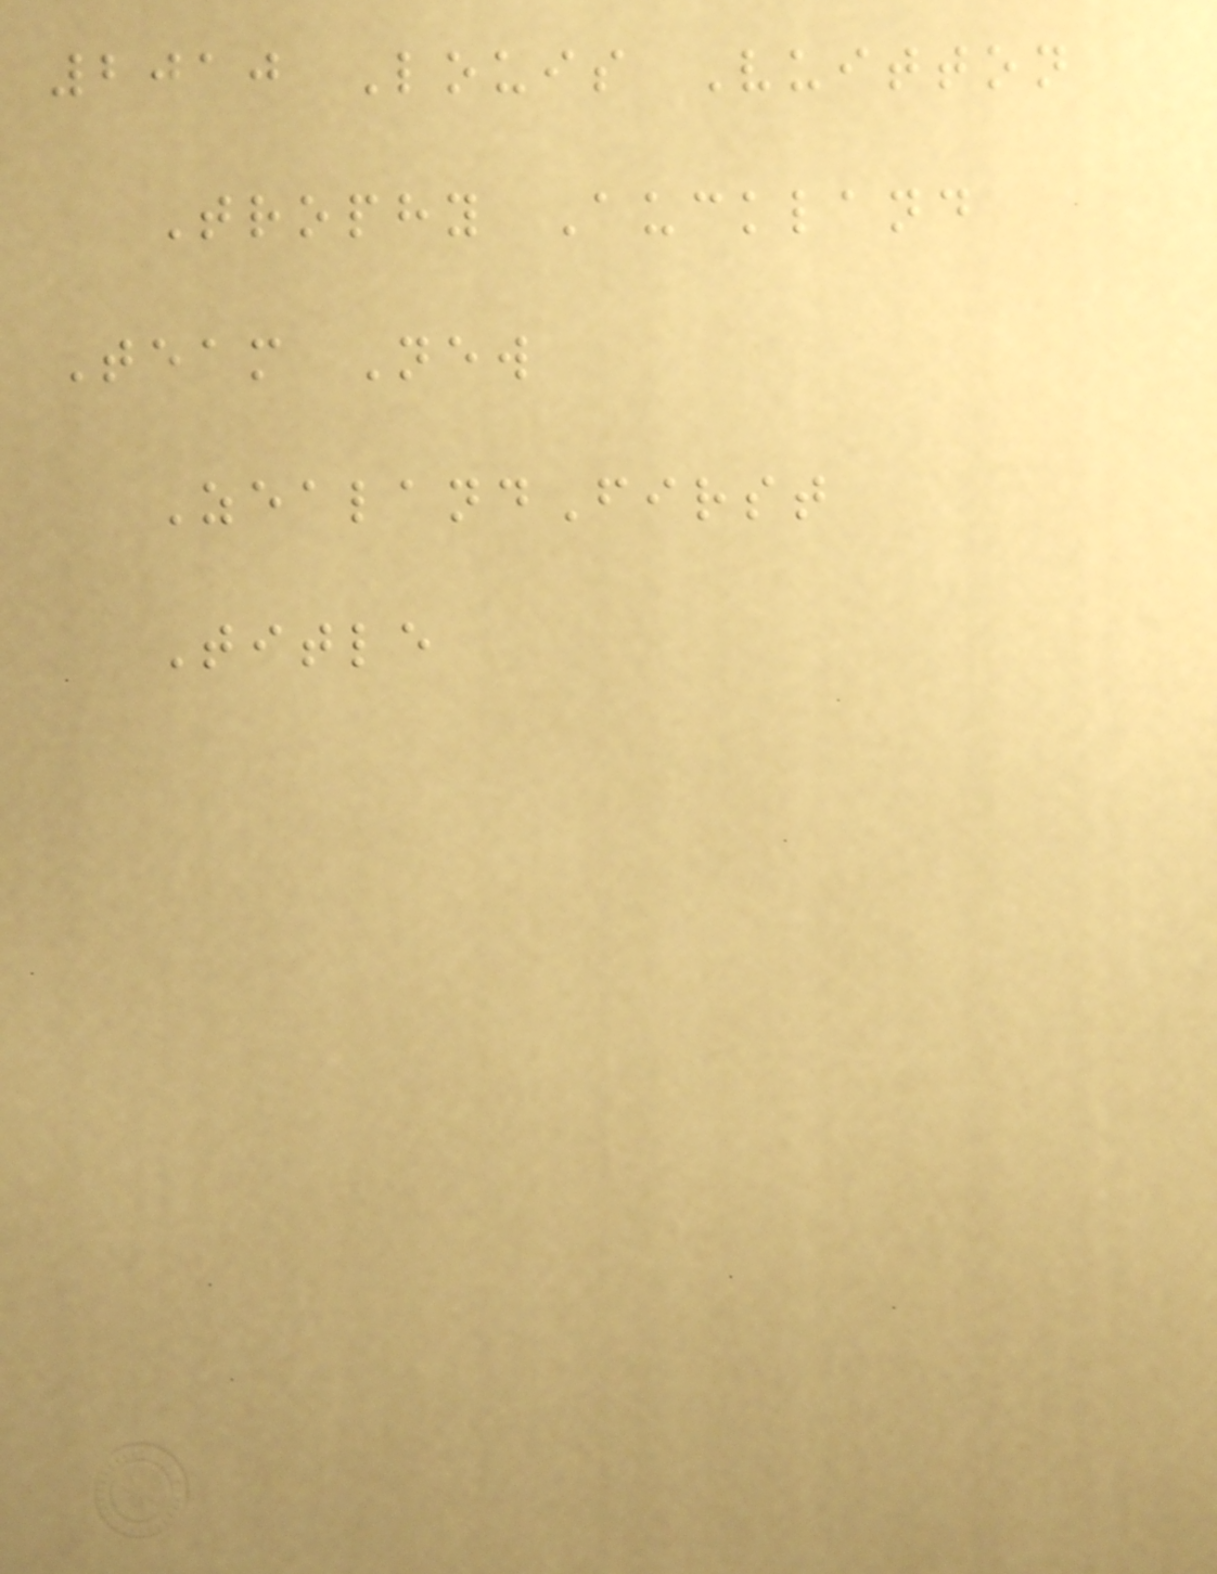2010 Louis Vuitton
Trophy Auckland
Team New
ZealandFirst
Title
